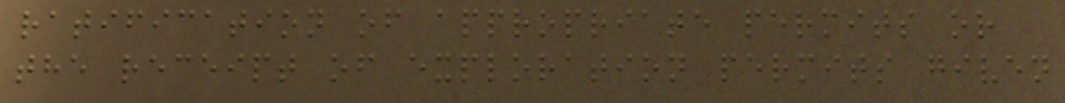ratification of appropriate permits or
the receipt of exploration permits given
